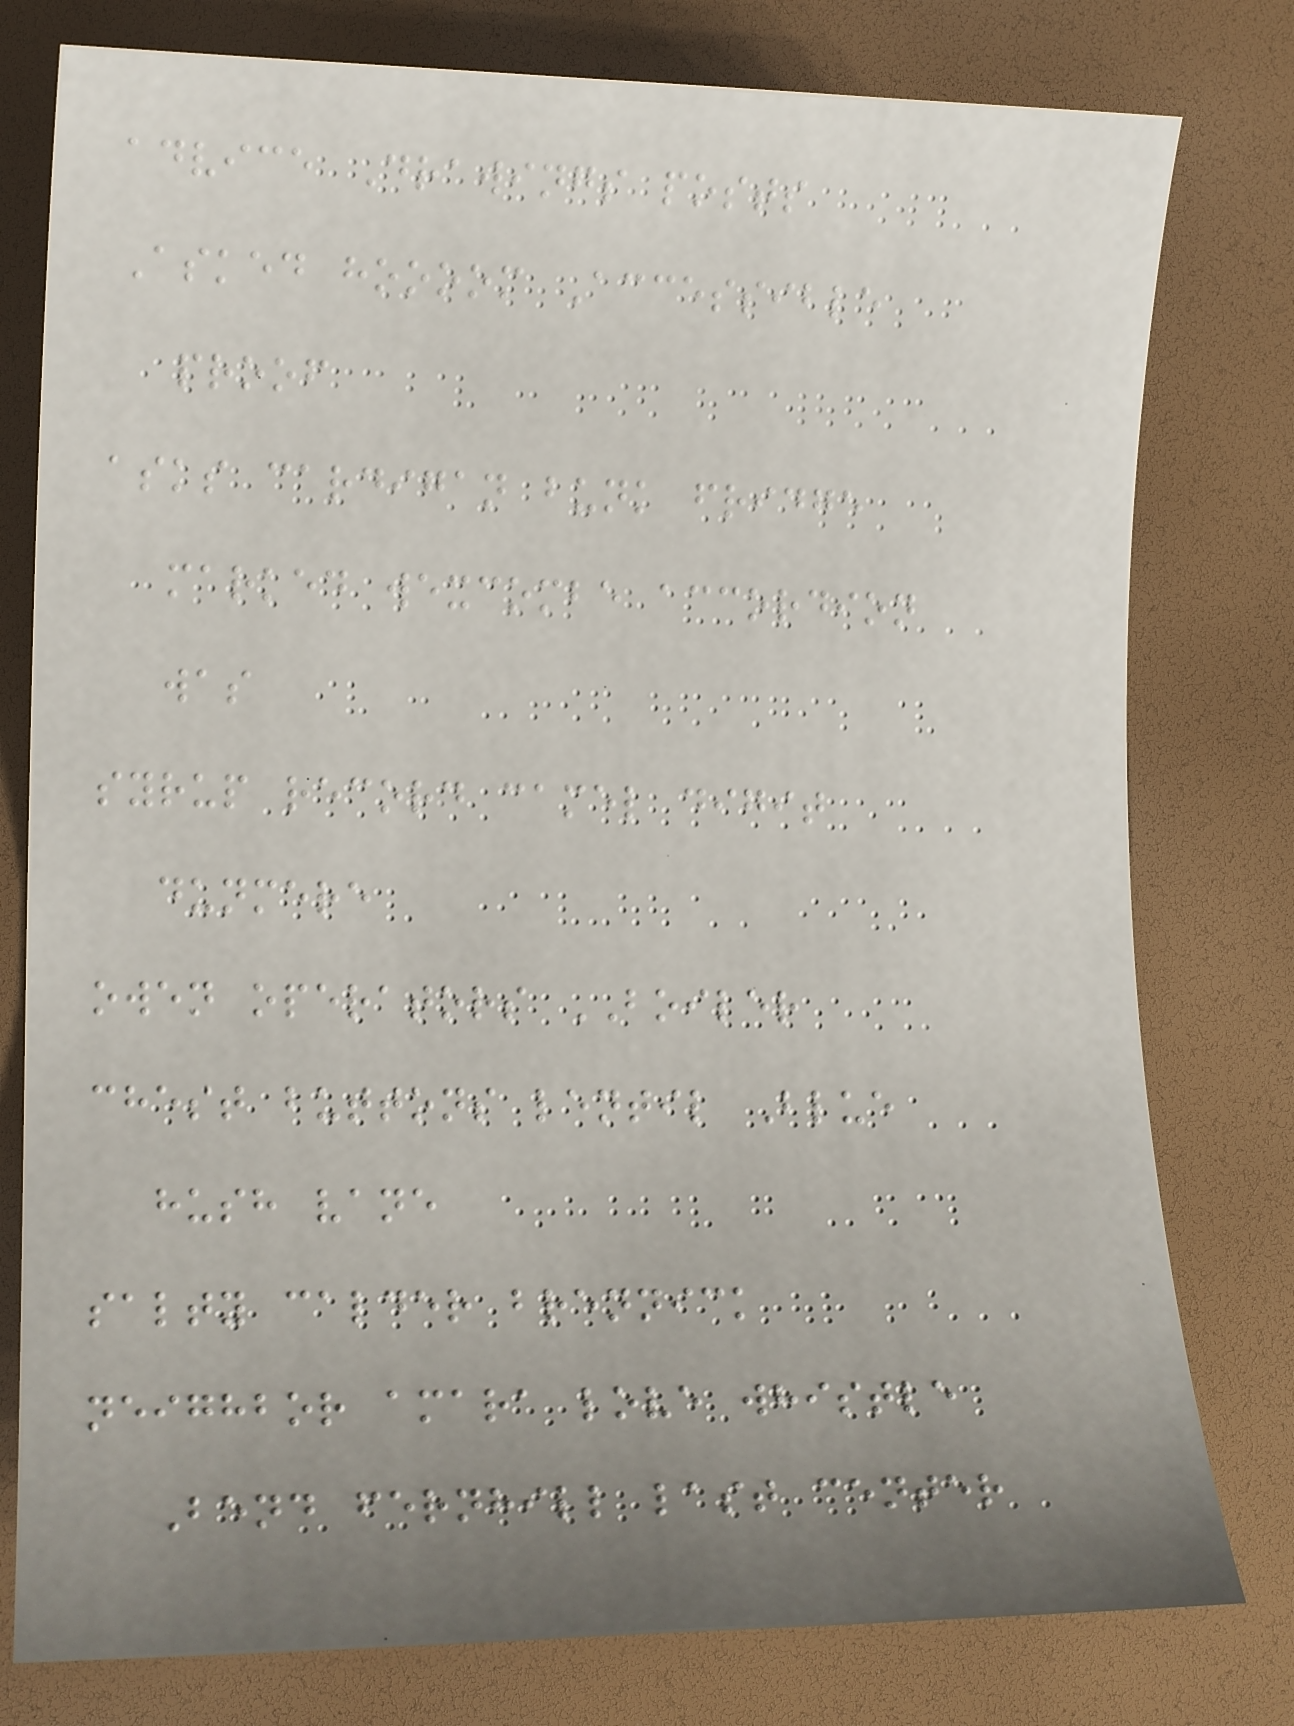advice Drawings posts
Asked hoooom Accessible
proof
asks cardigan bunk fridge
marked wexcombe accordion
was
syrup record camel digit
dunmere
owen operators BOILER
chest buttons lentil Blue
hush vane
salty calder brennick
neighbor amara love whistle
Bend fernhill last center
